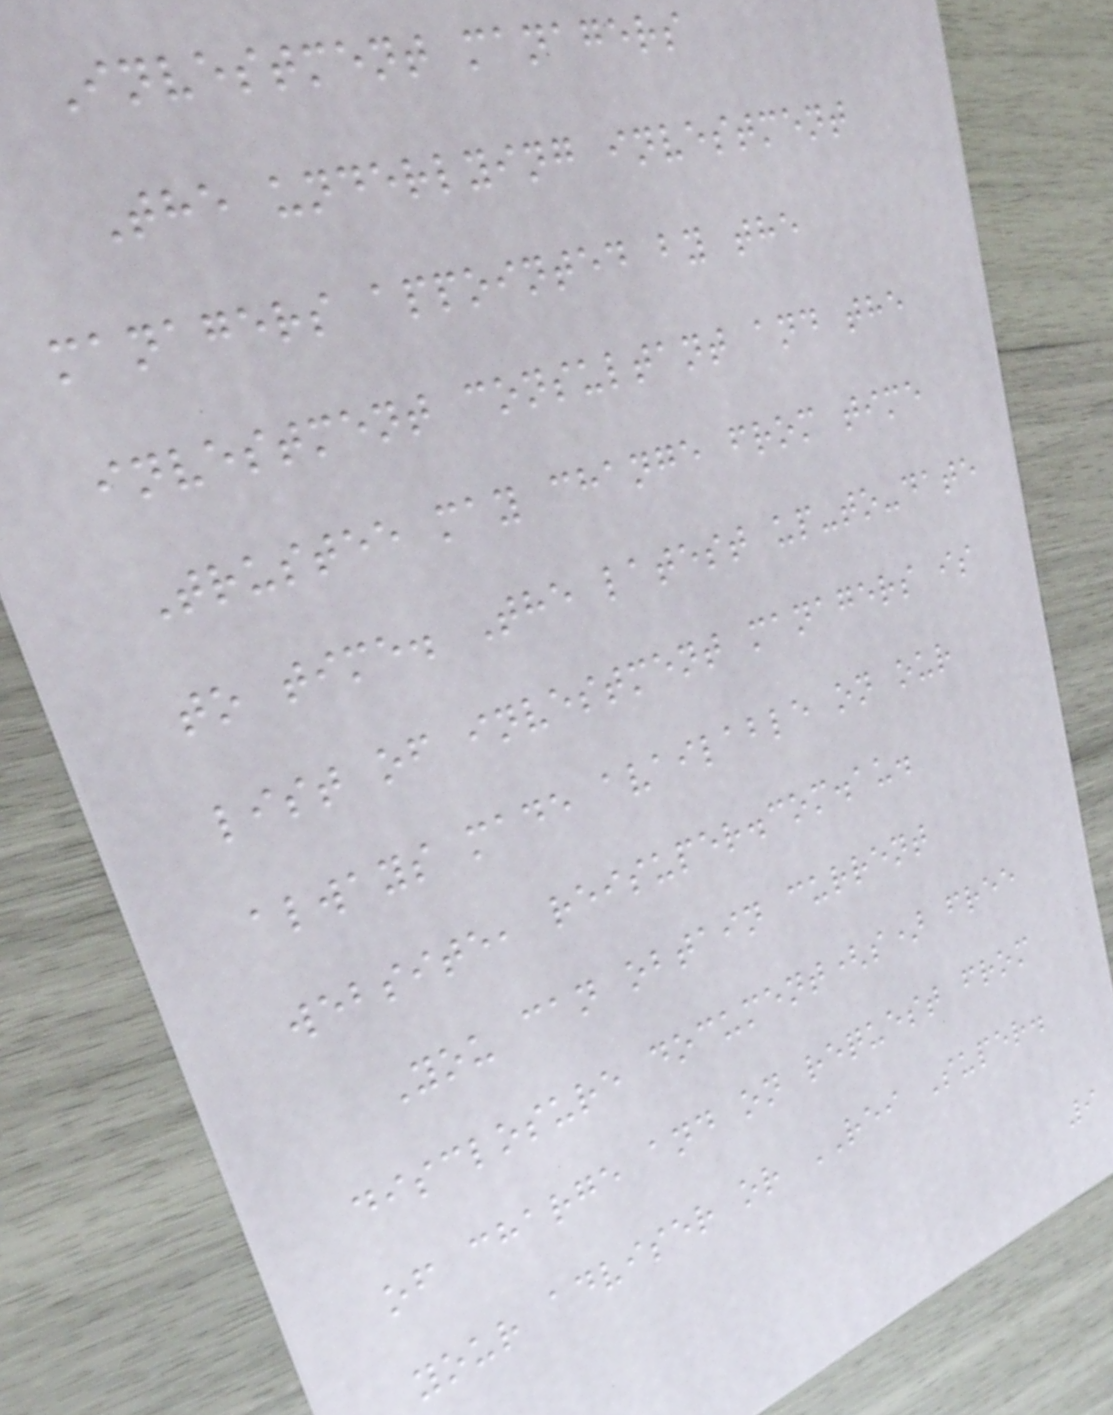Investment managers
The underlying investment
managers appointed by the
investment consultant and the
Trustee may change from time
to time. The latest up-to-date
list of investment managers is
always made available on our
website, reisuper.com.au.
You can obtain current
disclosure document(s) free
of charge and on request from
your adviser or REI Super.
9
